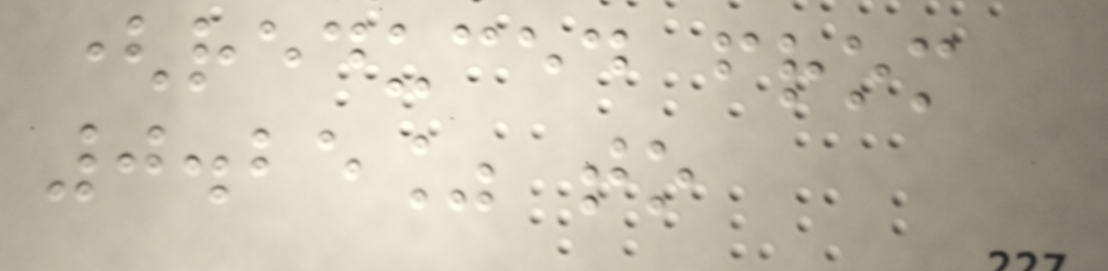(reduced from
0.25% to
